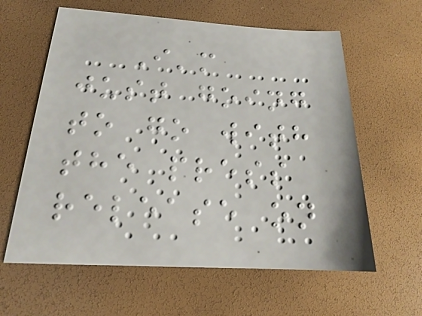I'm
just going
to go with
the press
release on
